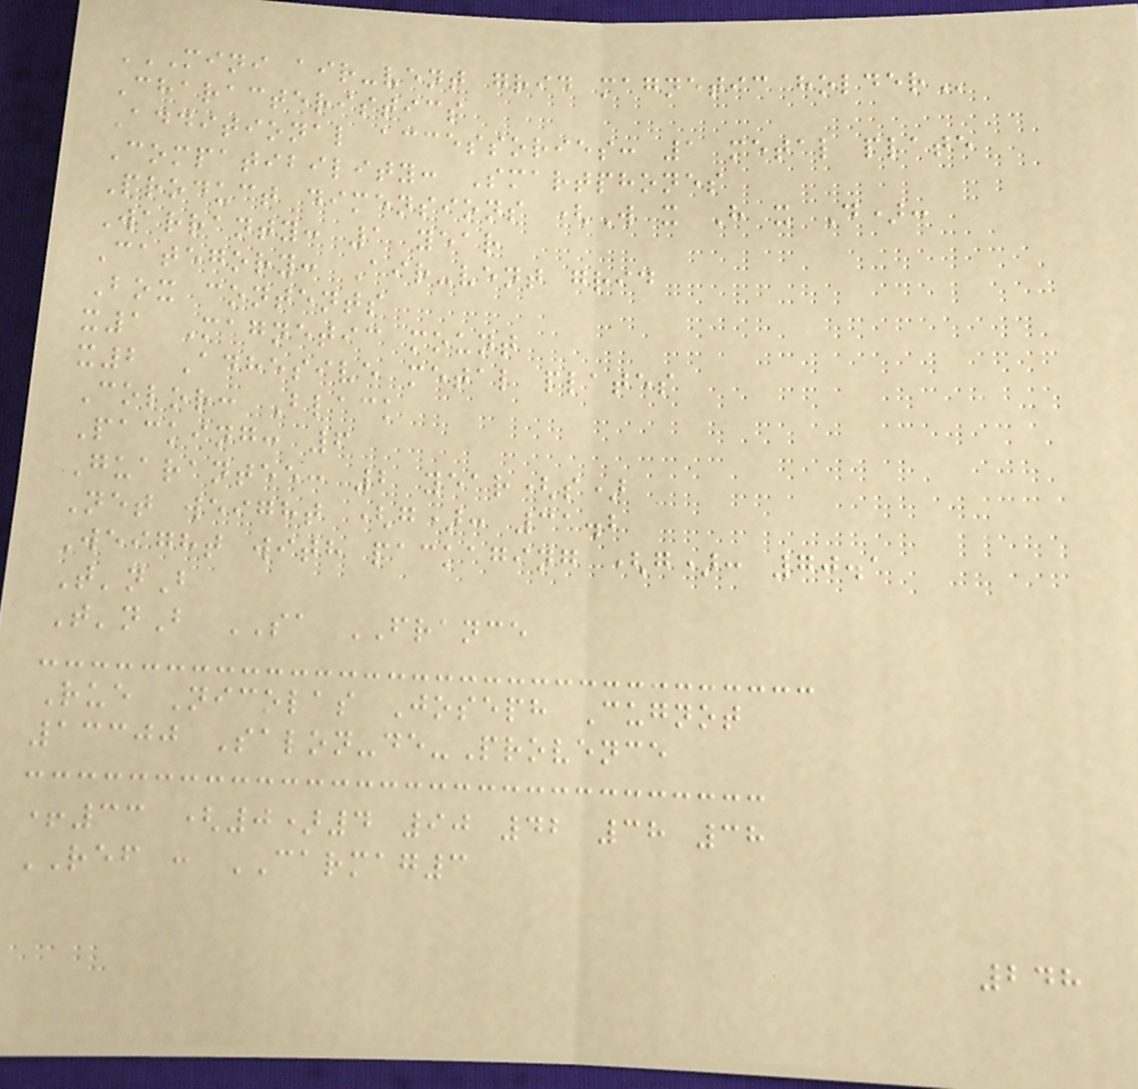MINI AIR-VENT GRID MAGNETIC HOLDER
Characteristics
Additional accessories: 1 metal plate
Compatibility: Smartphones
Product dimensions (W x H x D):
Warranty: 1 year
Category: Air-vent grid
Box contents
x1 Magnetic mount
x2 Adhesive metal plates
Color: Black
Packing: 6
Guarantee: 2 year(s)
Net weight (g): 31.2
Weight with packaging (g): 70.1
T'nB
T'nB SA FRANCE
Rue Nicolas Joseph Cugnot
13300 Salon-de-Provence
+33 (0)4 90 42 38 38
REF : CARMAG3
248
